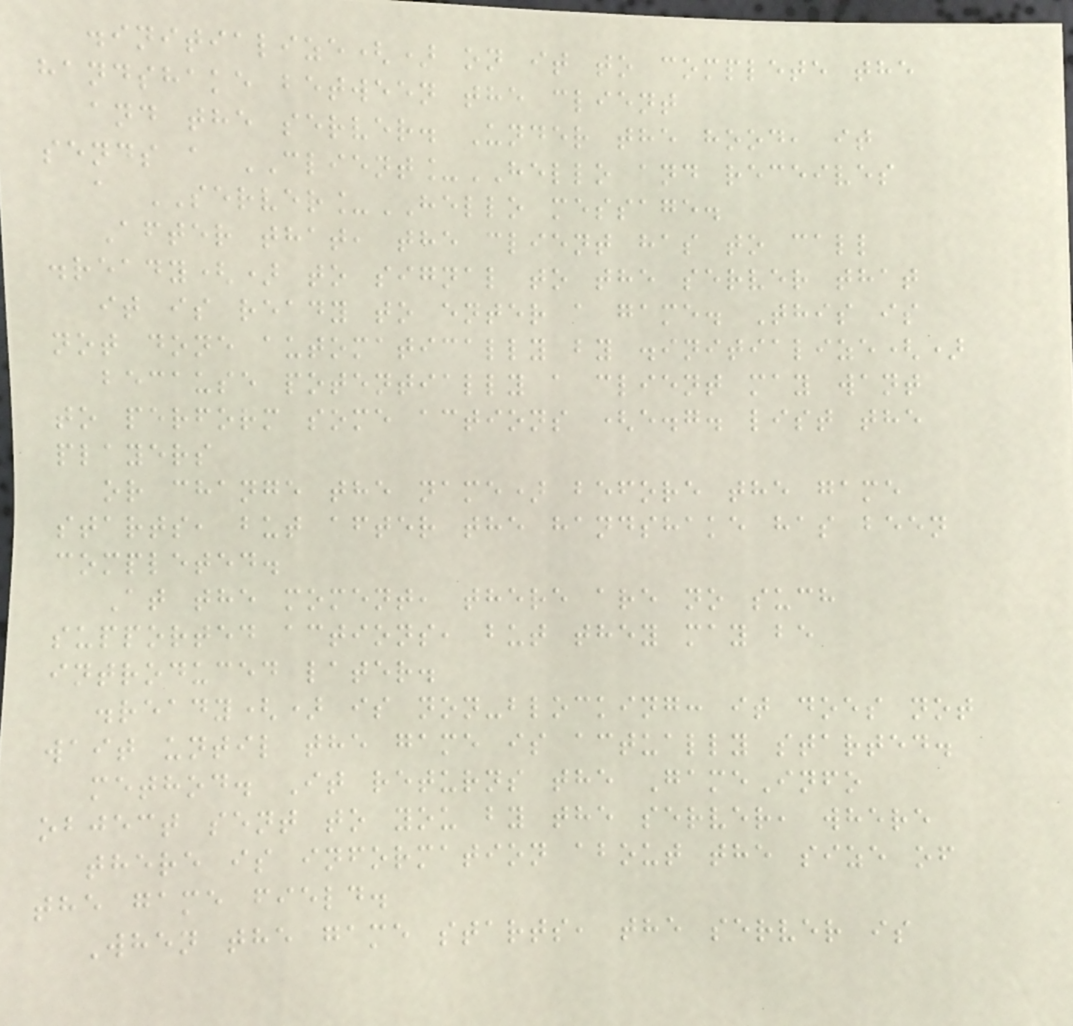.initialize() on it to complete the
handshake between the client
and the server. Under the hood, it
sends a CLIENT_HELLO and receives
a SERVER_HELLO message.
After that, the client has to call
.ready() to signal to the server that
it is ready to enter a game. This is
not done automatically by .initialize()
because potentially a client may want
to perform some actions (e.g. list the
players
or change the name) before the game
starts, but after the handshake has been
completed.
At the moment, there are no such
supported actions, but they may be
introduced later.
.ready() is non-blocking: it does not
wait until the game is actually started.
method. It returns the GameInfo
object sent to you by the server, where
there is information about the size of
the game field.
When the game starts, the server is
